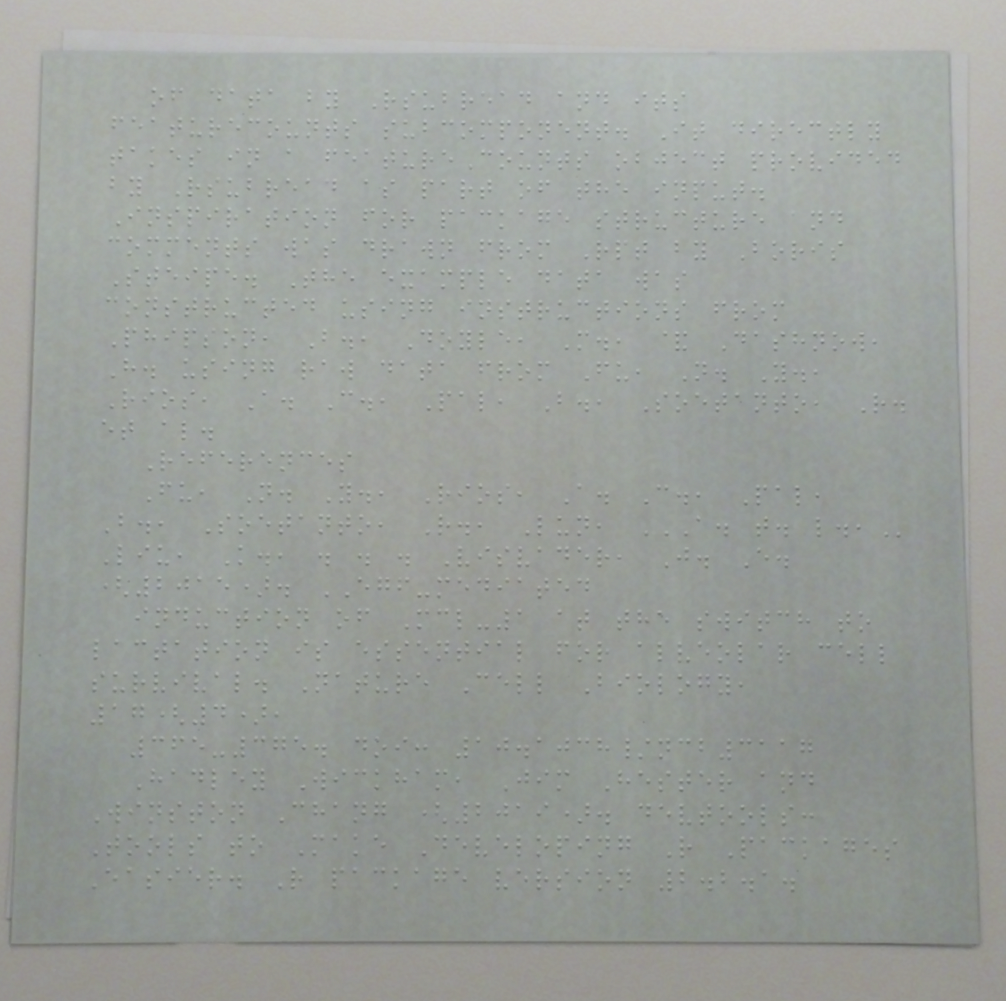of data by Rsubread and its
featurecounts subcomponent. It directly
takes in a featureCounts object provided
by Rsubread as part of the input.
Inspiration for package structure and
comments was drawn from Rpt by Boris
Steipe. The example data was
constructed using instructions from
Phipson, B., Doyle, M., & Dashnow,
H. using raw data from Fu, N. Y.,
Rios, A. C., Pal, B., Soetanto, R.
et al.
References
Fu, N. Y., Rios, A. C., Pal,
B., Soetanto, R., Lun, A. T. L.,
Liu, K., . . . Visvader, J. E.
(2015). EGF-mediated
induction of Mcl-1 at the switch to
lactation is essential for alveolar cell
survival. Nature Cell Biology,
17(4),
365-375. doi: 10.1038/ncb3117
Hadley Wickham, Jim Hester and
Winston Chang (2019). devtools:
Tools to Make Developing R Packages
Easier. R package version 2.2.1.
